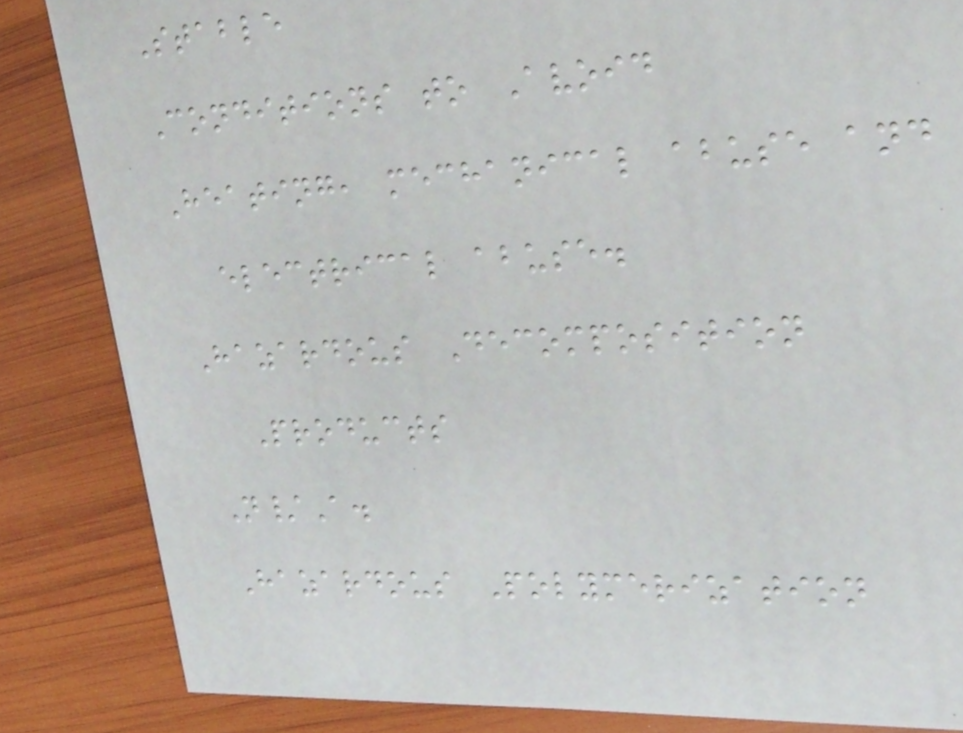Stable
Conditions to Avoid
Heating, mechanical abuse and
electrical abuse.
Hazardous Decomposition
Products
N/A.
Hazardous Polymerization
